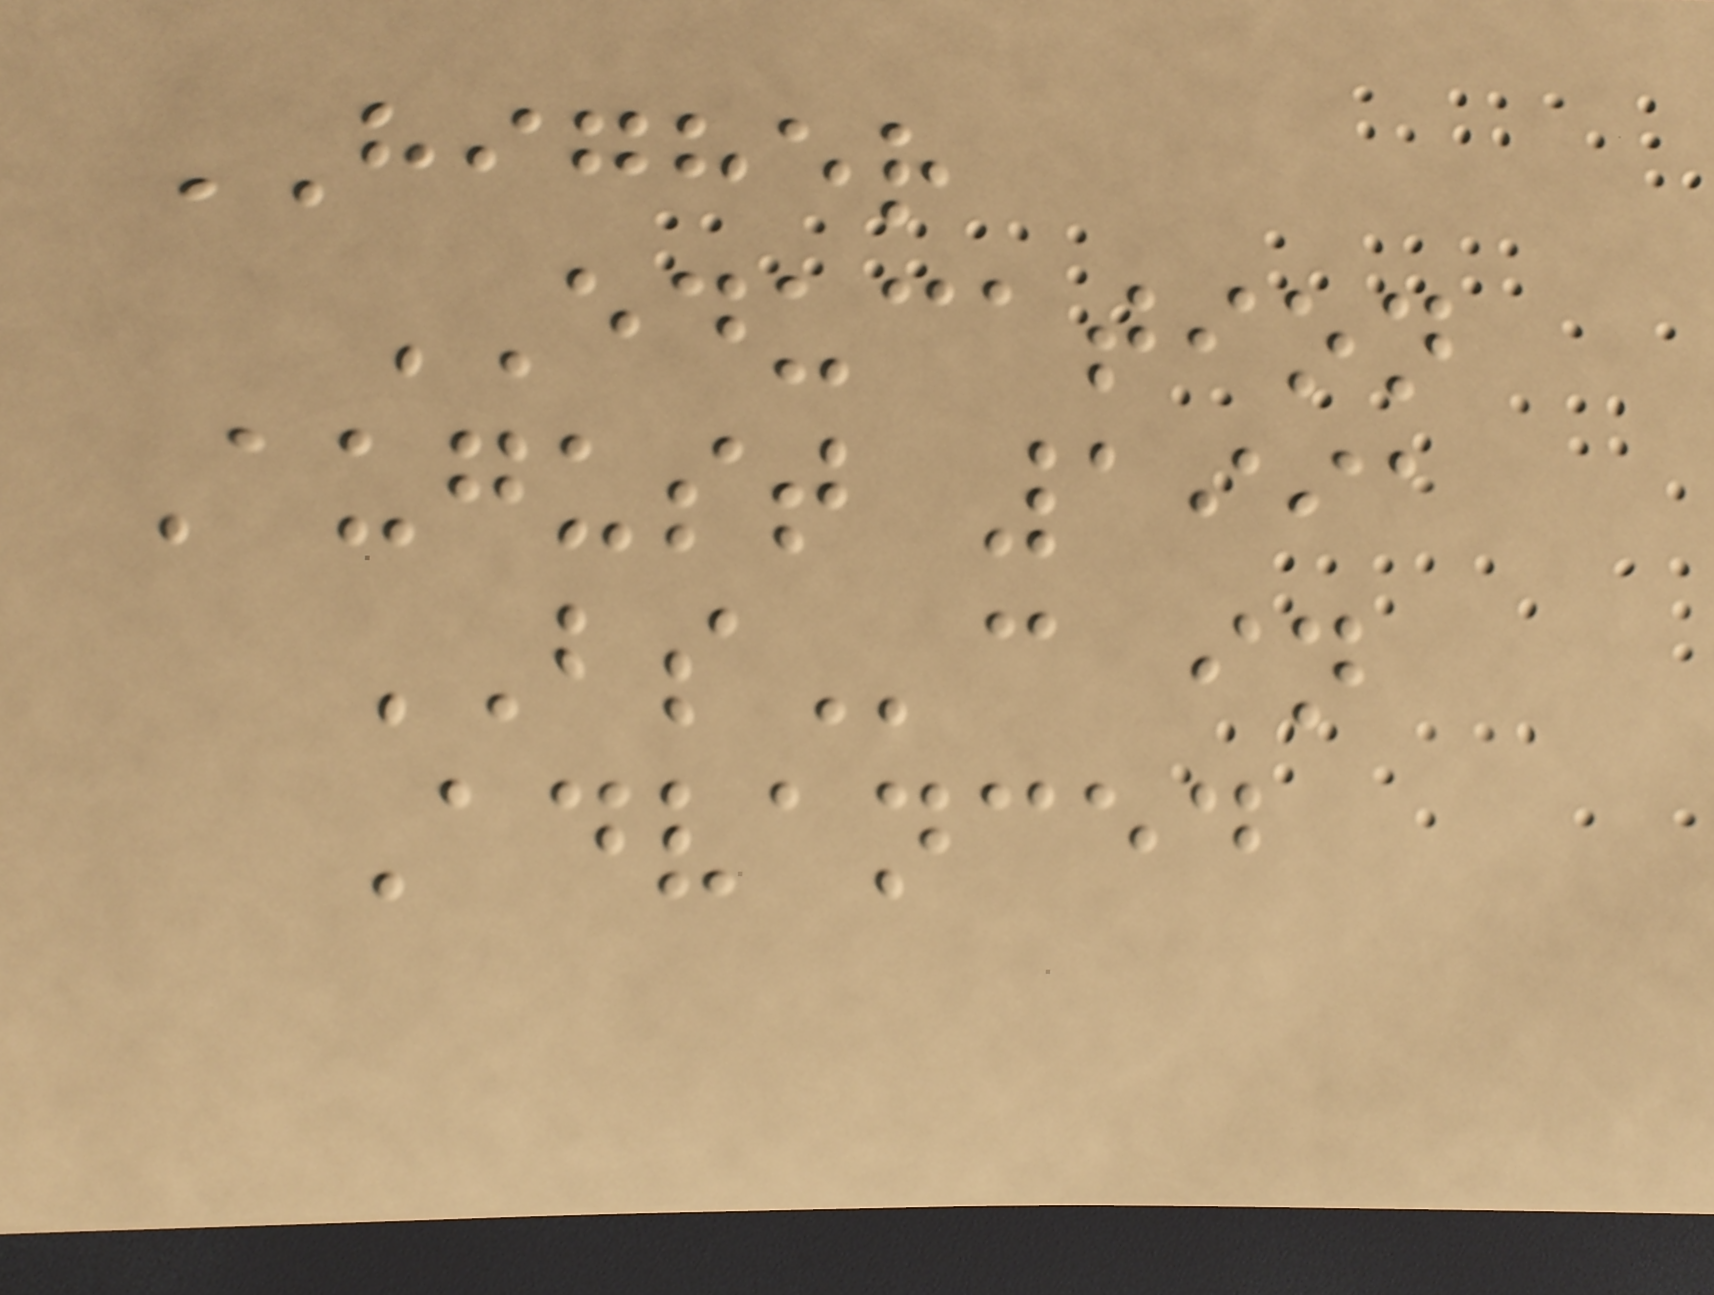HIGHER
EDUCATION
August 1991
BSc in
Advanced
